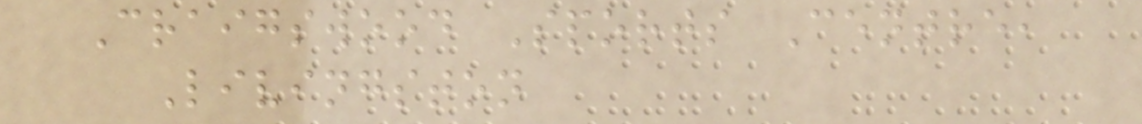Craigswood Sports Centre,
Livingston
